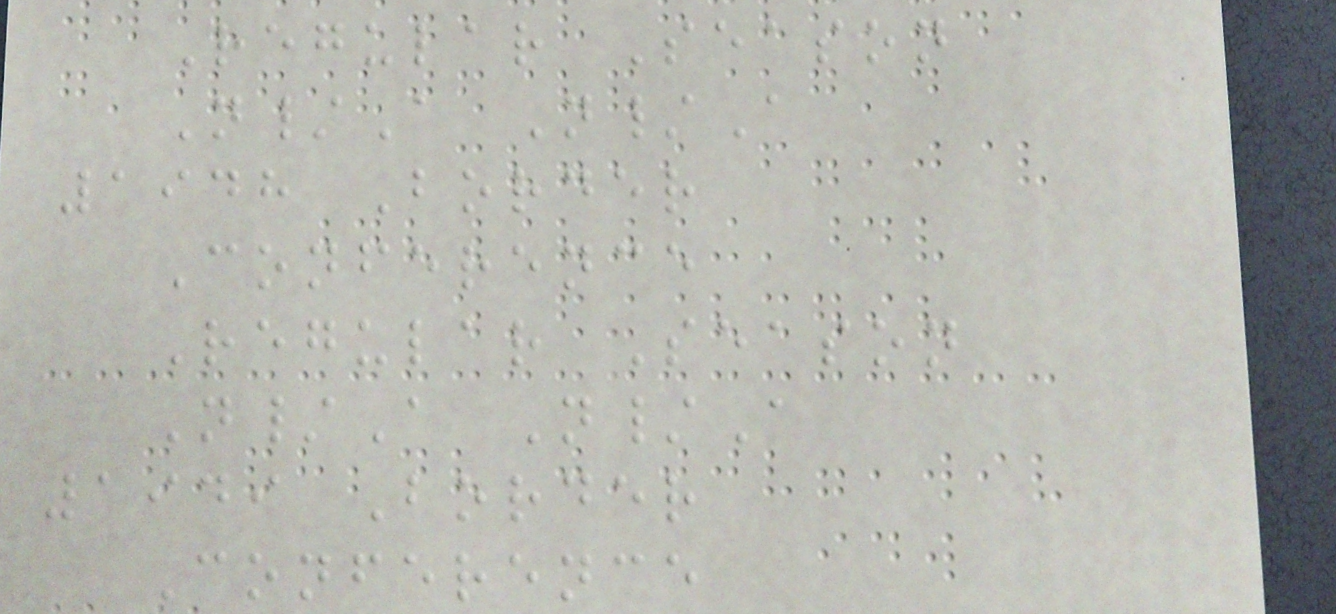Regular Season
N/A N/A
1948 Border
Conference
Regular Season
N/A N/A
1949 Border
Conference
